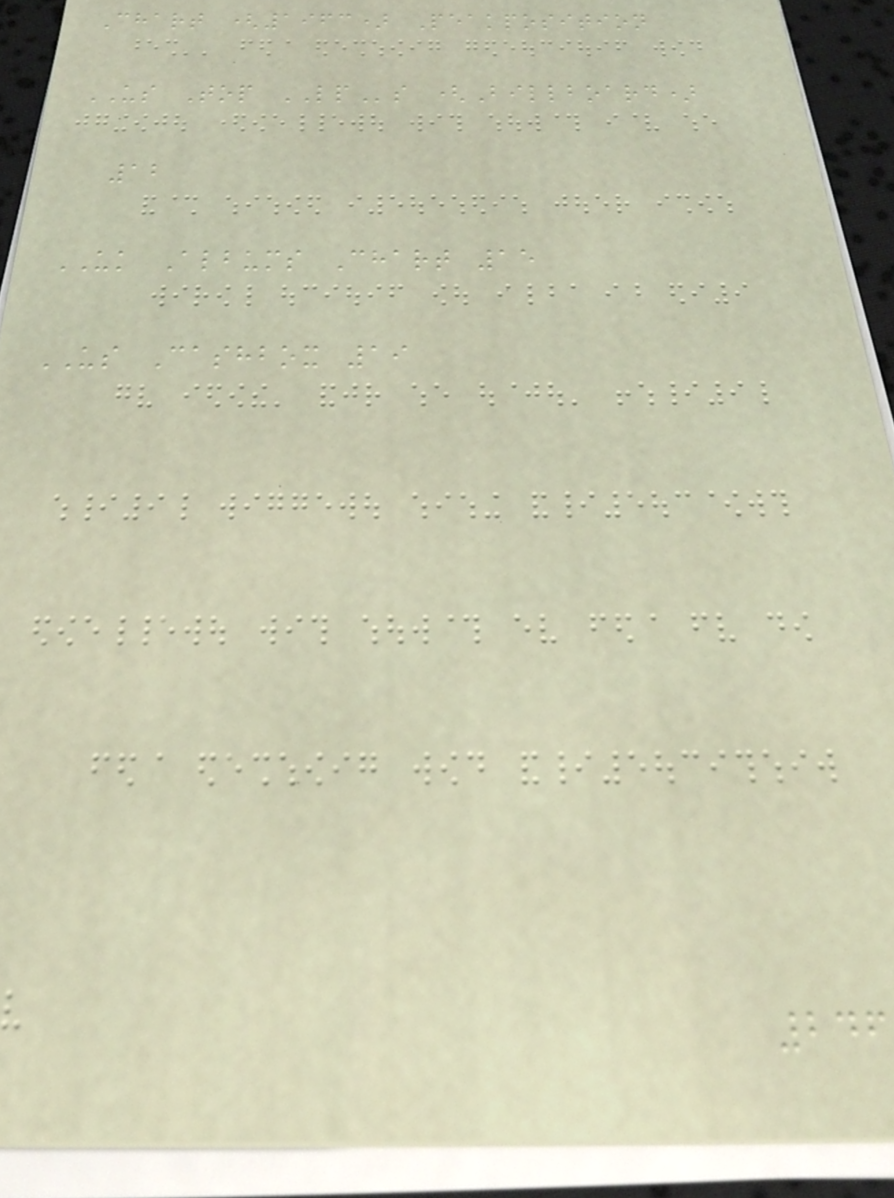Chart (1963) Peakposition
US Top LPs (Billboard)
12
UK Albums Chart 15
US Cashbox 19
246
